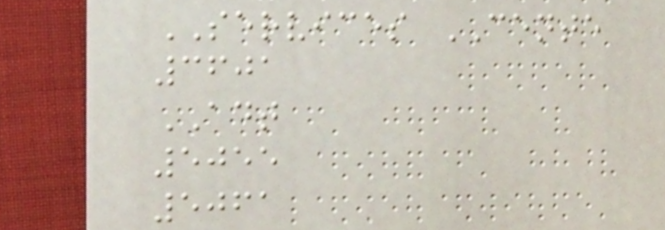SERVICES CENTE
3601
ADT
5055
5061
